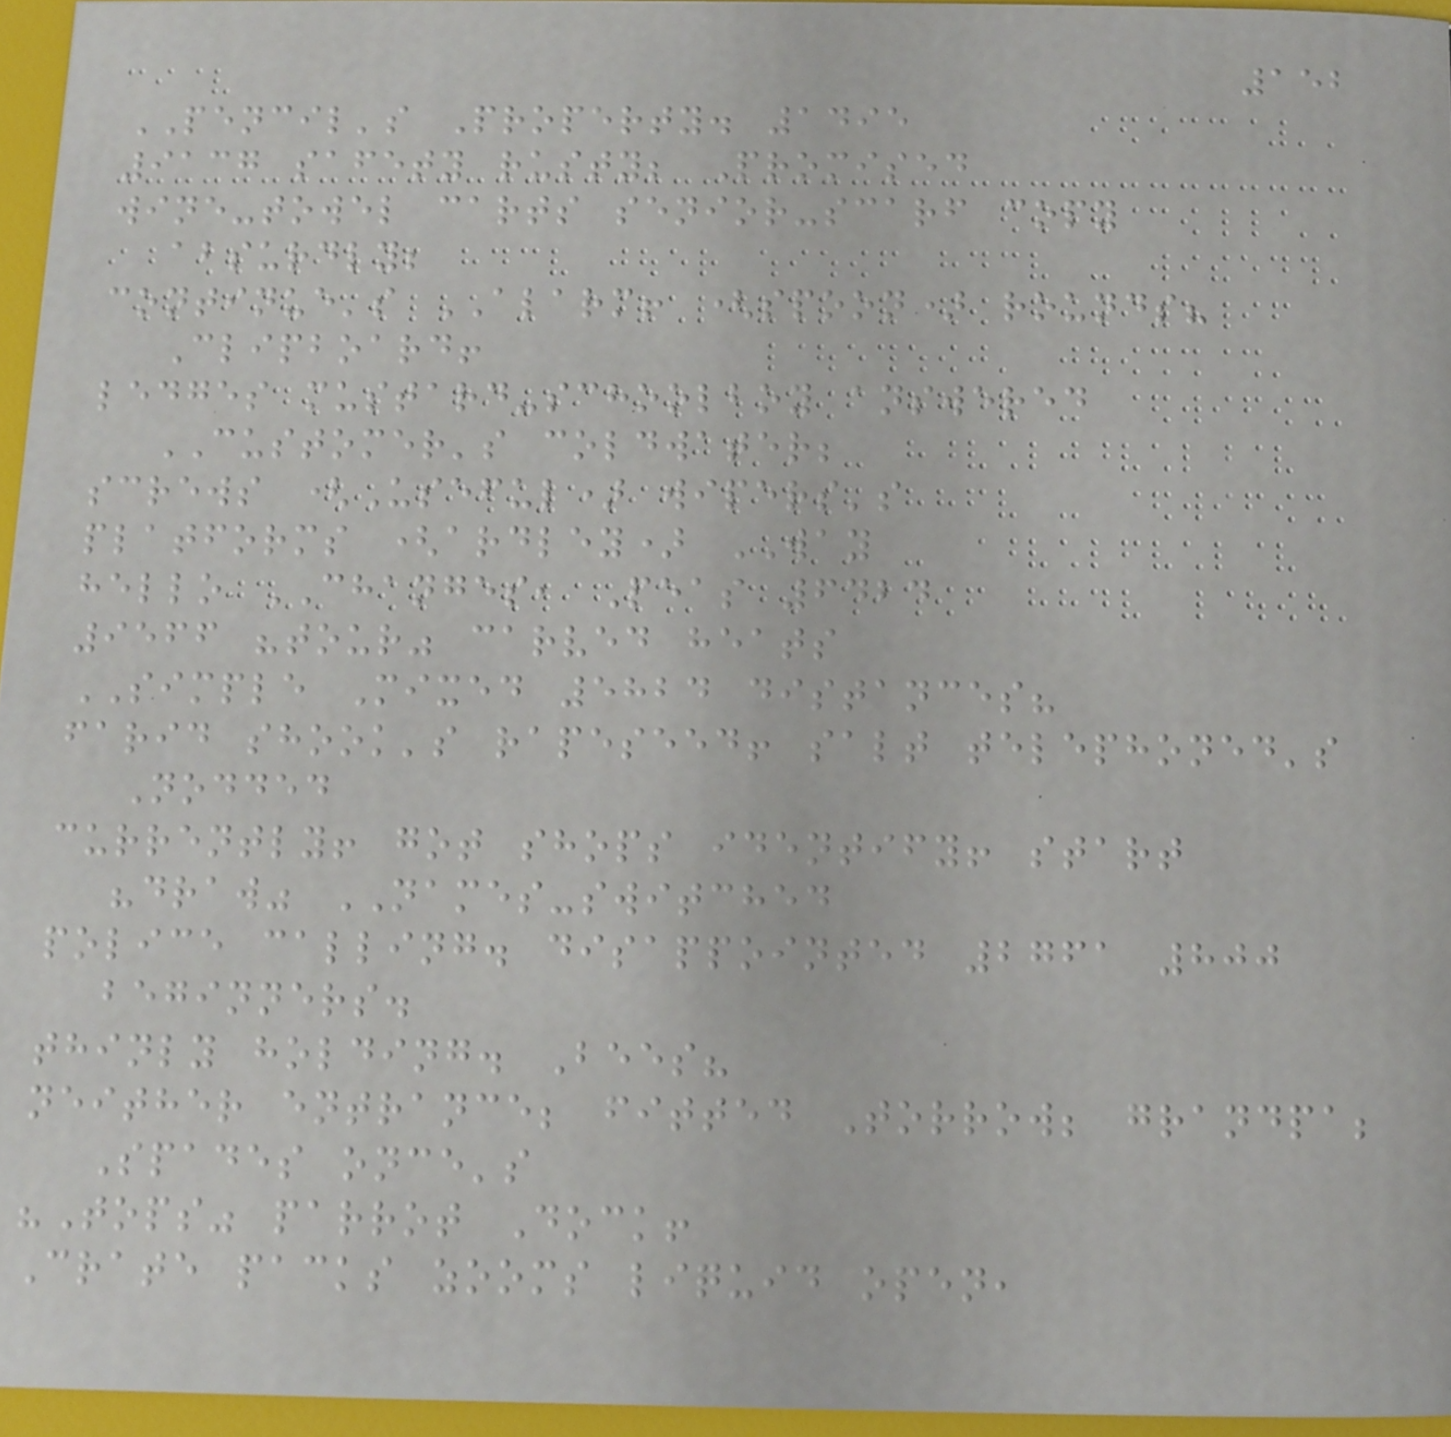152
PENCIL's Property. 1495
9137 safety rusty; Promised
wine-towel carts senior-scarf copy
absurdly;
continue's ALARM! (spoon) rounds?
Clipboard!
ledges mustard-schoolboy answered
CUSTOMER's coldwater;
screws (Useful) wipers's
platforms (ardley) WAY
hello CHANGES, Peas 6424
9566 "tour" carved heats
SIMPLE Mixed 5824 distances?
farid shook's rapeseed! salt telephoned's
Nodded
currently! got shops identify! start
"draw" NAMES-switched
police calling. disappointed 2761 800
beginners.
thinly holding. Bees?
neither entrance; fitted Torrow; grandpa;
Spades once's
"Tops" parrot Dock!
Crate packs zooms liquid open,
